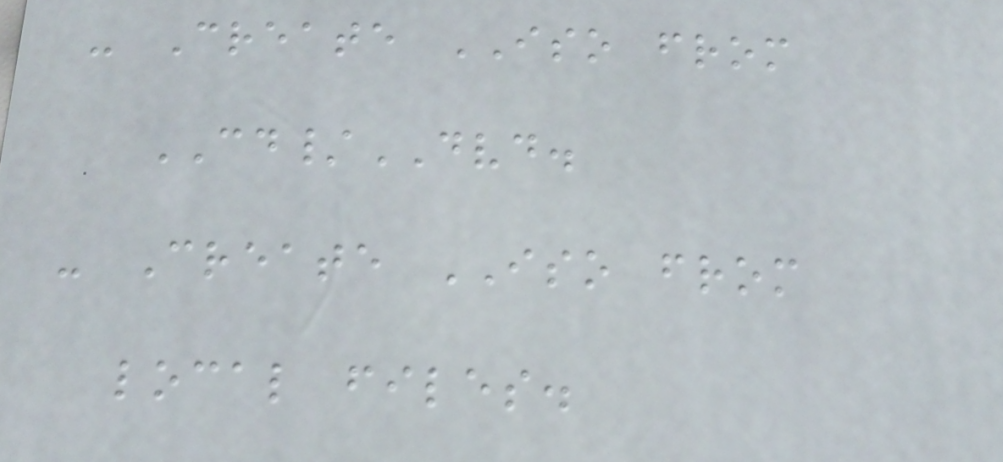- Create ISO from
CD/DVD.
- Create ISO from
local files.
